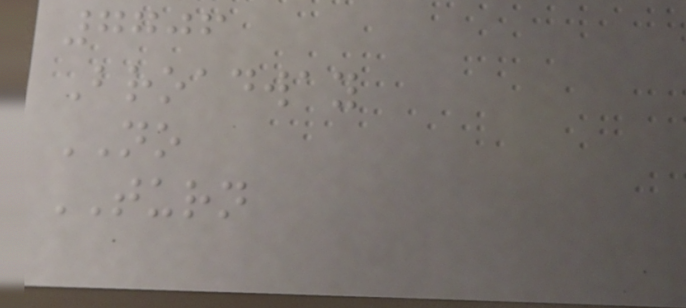7706
Broadway
NO
TURN
